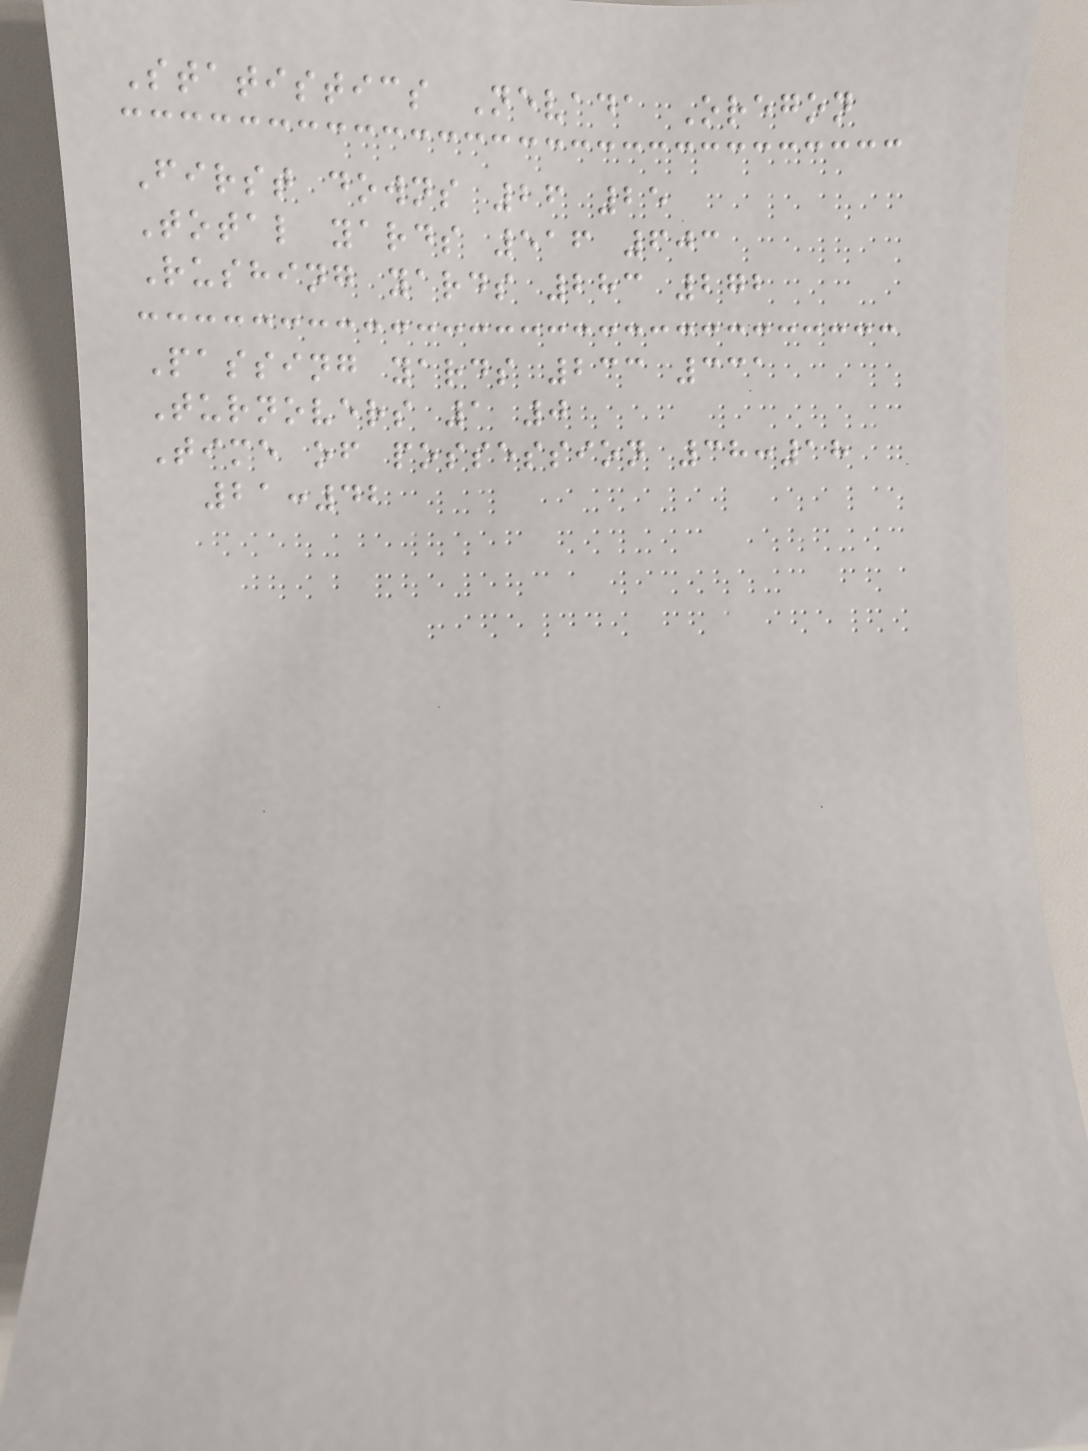Statistics Nevada Oregon
First downs 26 25
Total yards 516 603
Rushing yards 283 272
Passing yards 233 331
Turnovers 1 0
Time of possession 38:18
21:42
